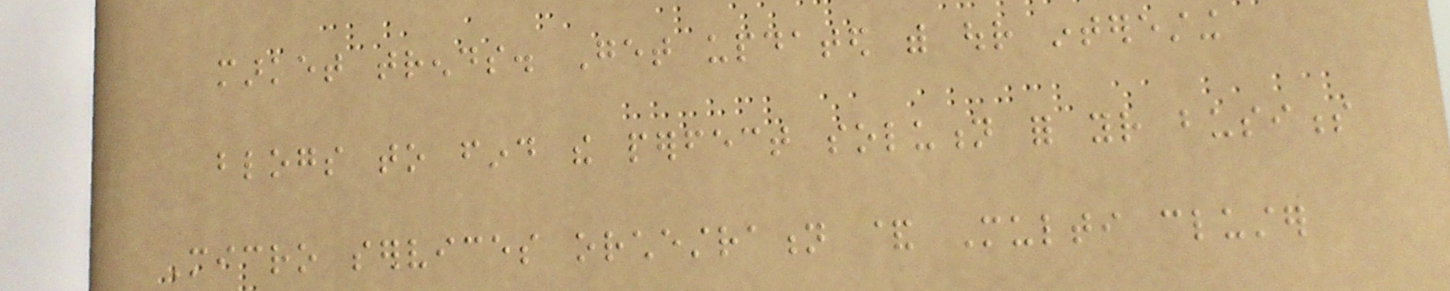market trends. Get updated with our interesting
blogs to find the perfect solution for your business
Micro services orchestration & Multi cluster
